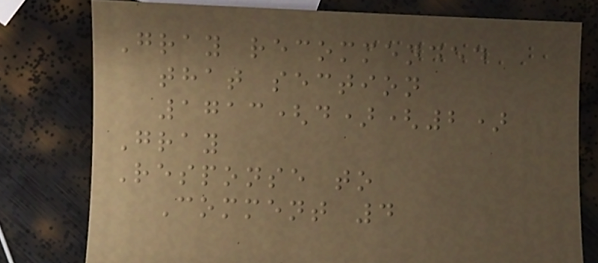Gray recommended
that section
1713(d)(2)
Gray
Response to
Comment 4
